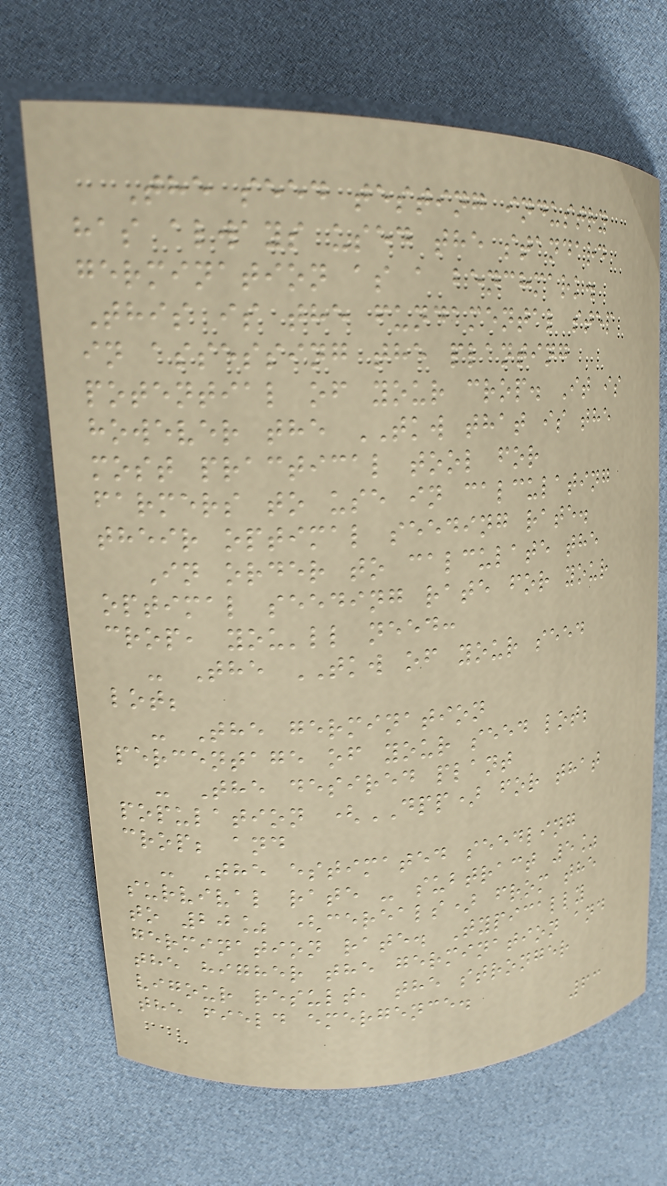The seed testing industry
has always used the standard
germination as a benchmark.
This is the fundamental step
in assessing the planting
potential of your crop. It is
however the TKW that is the
most practical tool for
farmers to use in calculating
their optimal seeding rate.
In order to calculate the
optimal seeding rate for your
crop, you'll need:
- The TKW of your seed
lot;
- The germination
percentage of your seed lot;
- The desired plant
population (DPP) for that
crop; and
- The estimated seedling
survival rate - subtract 5%
to 20% (cereals) from the
germination rate. Typically
the higher the germination and
vigour result, the stronger
the field emergence.
63
